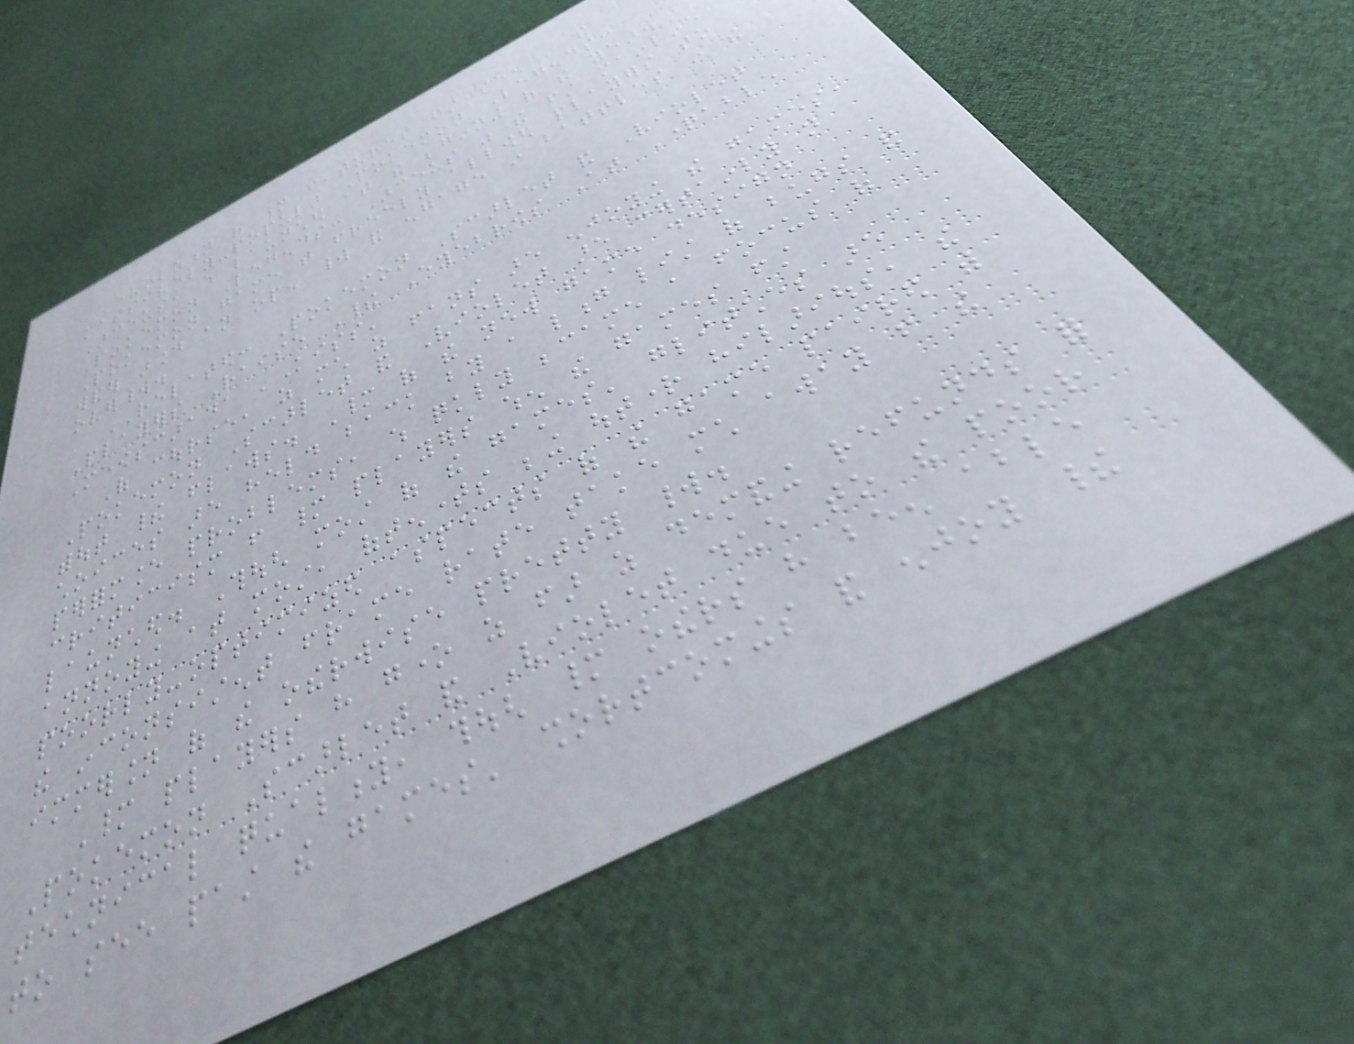evolution of many features first seen in the
massively-popular Pokemon Legends:
Arceus, which launched at the beginning of the year.
Pokemon Legends: Arceus was the first mainline
Pokemon game that freely allowed players to
wander around an open world and engage in battles in the
overworld.
RELATED: Pokemon Scarlet and Violet
Players Raise Their Eyebrows At Questionable
Meowscarada 'Kiss'
Of course, as much as fans are enjoying the games,
Pokemon Scarlet and Violet are certainly not
without their flaws. Many of the new game design
choices are held back by a long list of bugs and
performance problems, which quickly became a focus of
criticism from many players when the games first
launched. Though most of the games' glitches are
annoying at most, oftentimes being outright hilarious, the
poorly-optimized aspects of the game paired with
the inconsistent frame rate take much away from the
immersion of the otherwise pretty world.
Many players have gone as far as demanding refunds for
Pokemon Scarlet and Violet due to the poor
technical quality, though many others have been able
to see past the games' shortcomings and enjoy their
